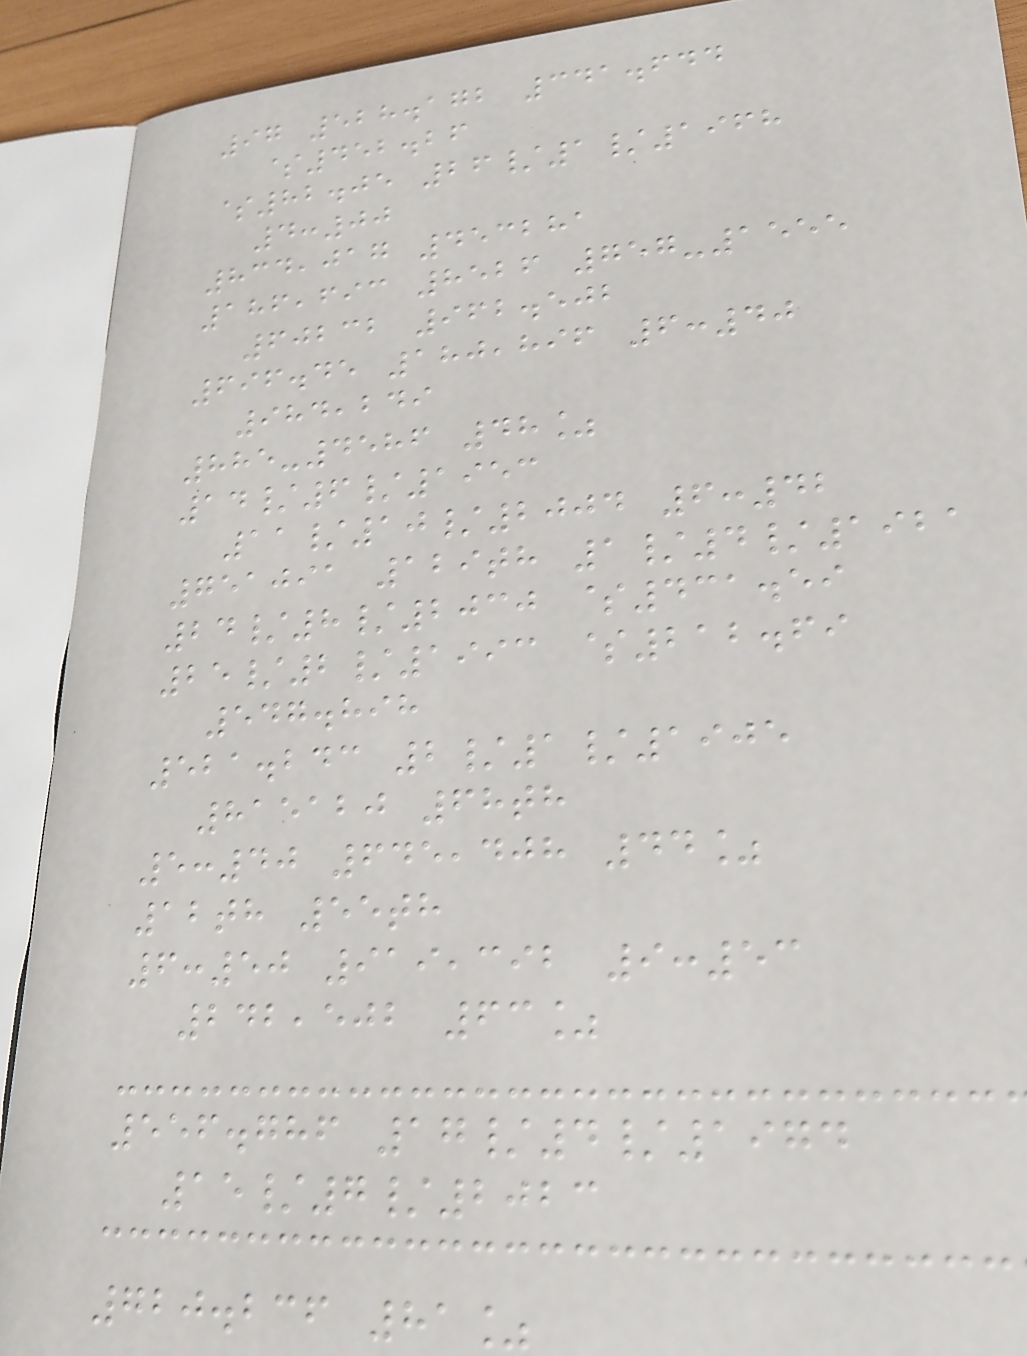97 528.172 341.644
$452.26
$82.05 26/1/1968
4:00
834,017 453281
186,693 8526 757-1555
60232 962.502
696.45 180,896 6:40
984,249
885-4586 48%
14/6/1953
11/10/2004 6:42
751091 129th 1/4/1921
24/8/2030 $431.59
25/2/1993 $212.69
547.898
521.243 2/1/1905
815120 68th
5:40 645,408 44%
12th 55th
6:50 919,392 9:53
242,502 63%
556.786 17/4/1974
15/7/2023
720.236 81%
